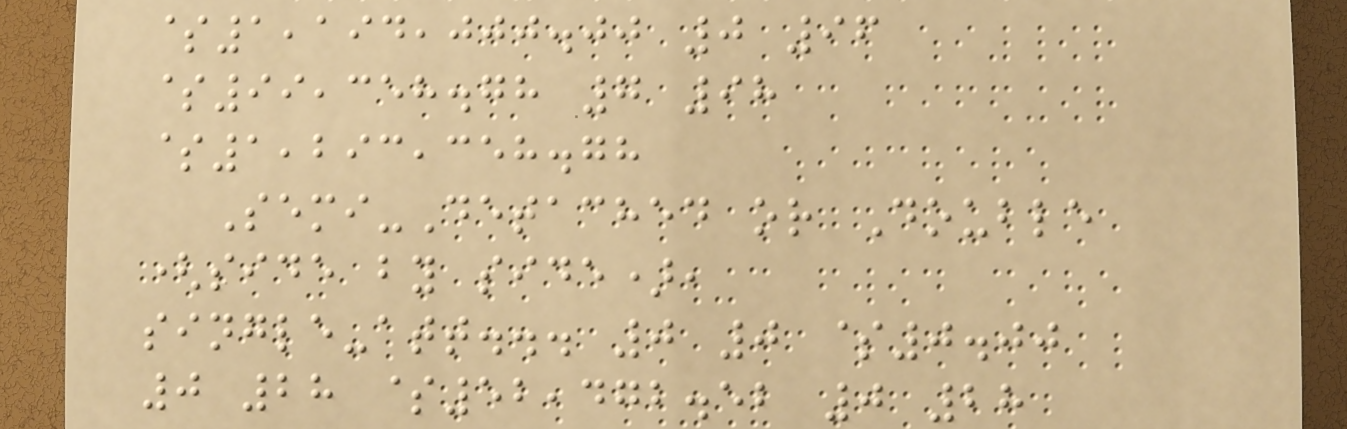$1,194,000.00 0 96
$99,358.78 7 98
$1,293,358.78
Semi-Detached or Double
(side by side),
single-att... 0 0 $0.00
0 28 $52,472.52 0 28
